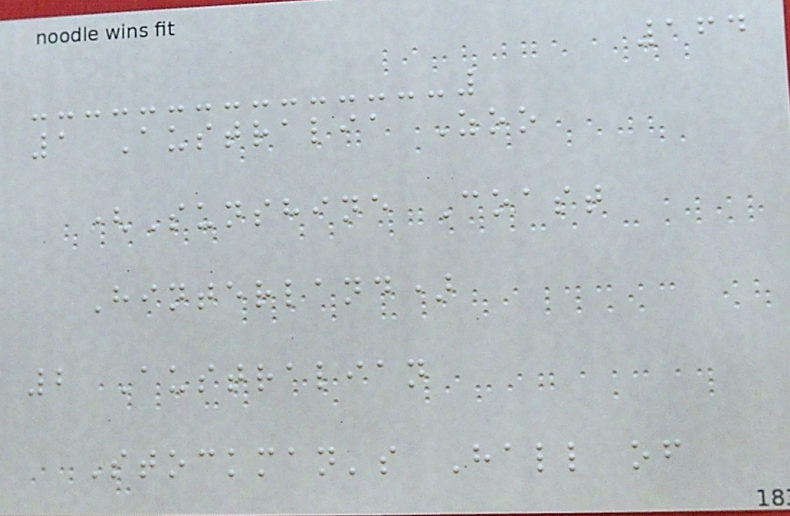164
1 Australia Zoo
(Sunshine Coast
Hinterland)
2 Australian
Stockman's Hall of
